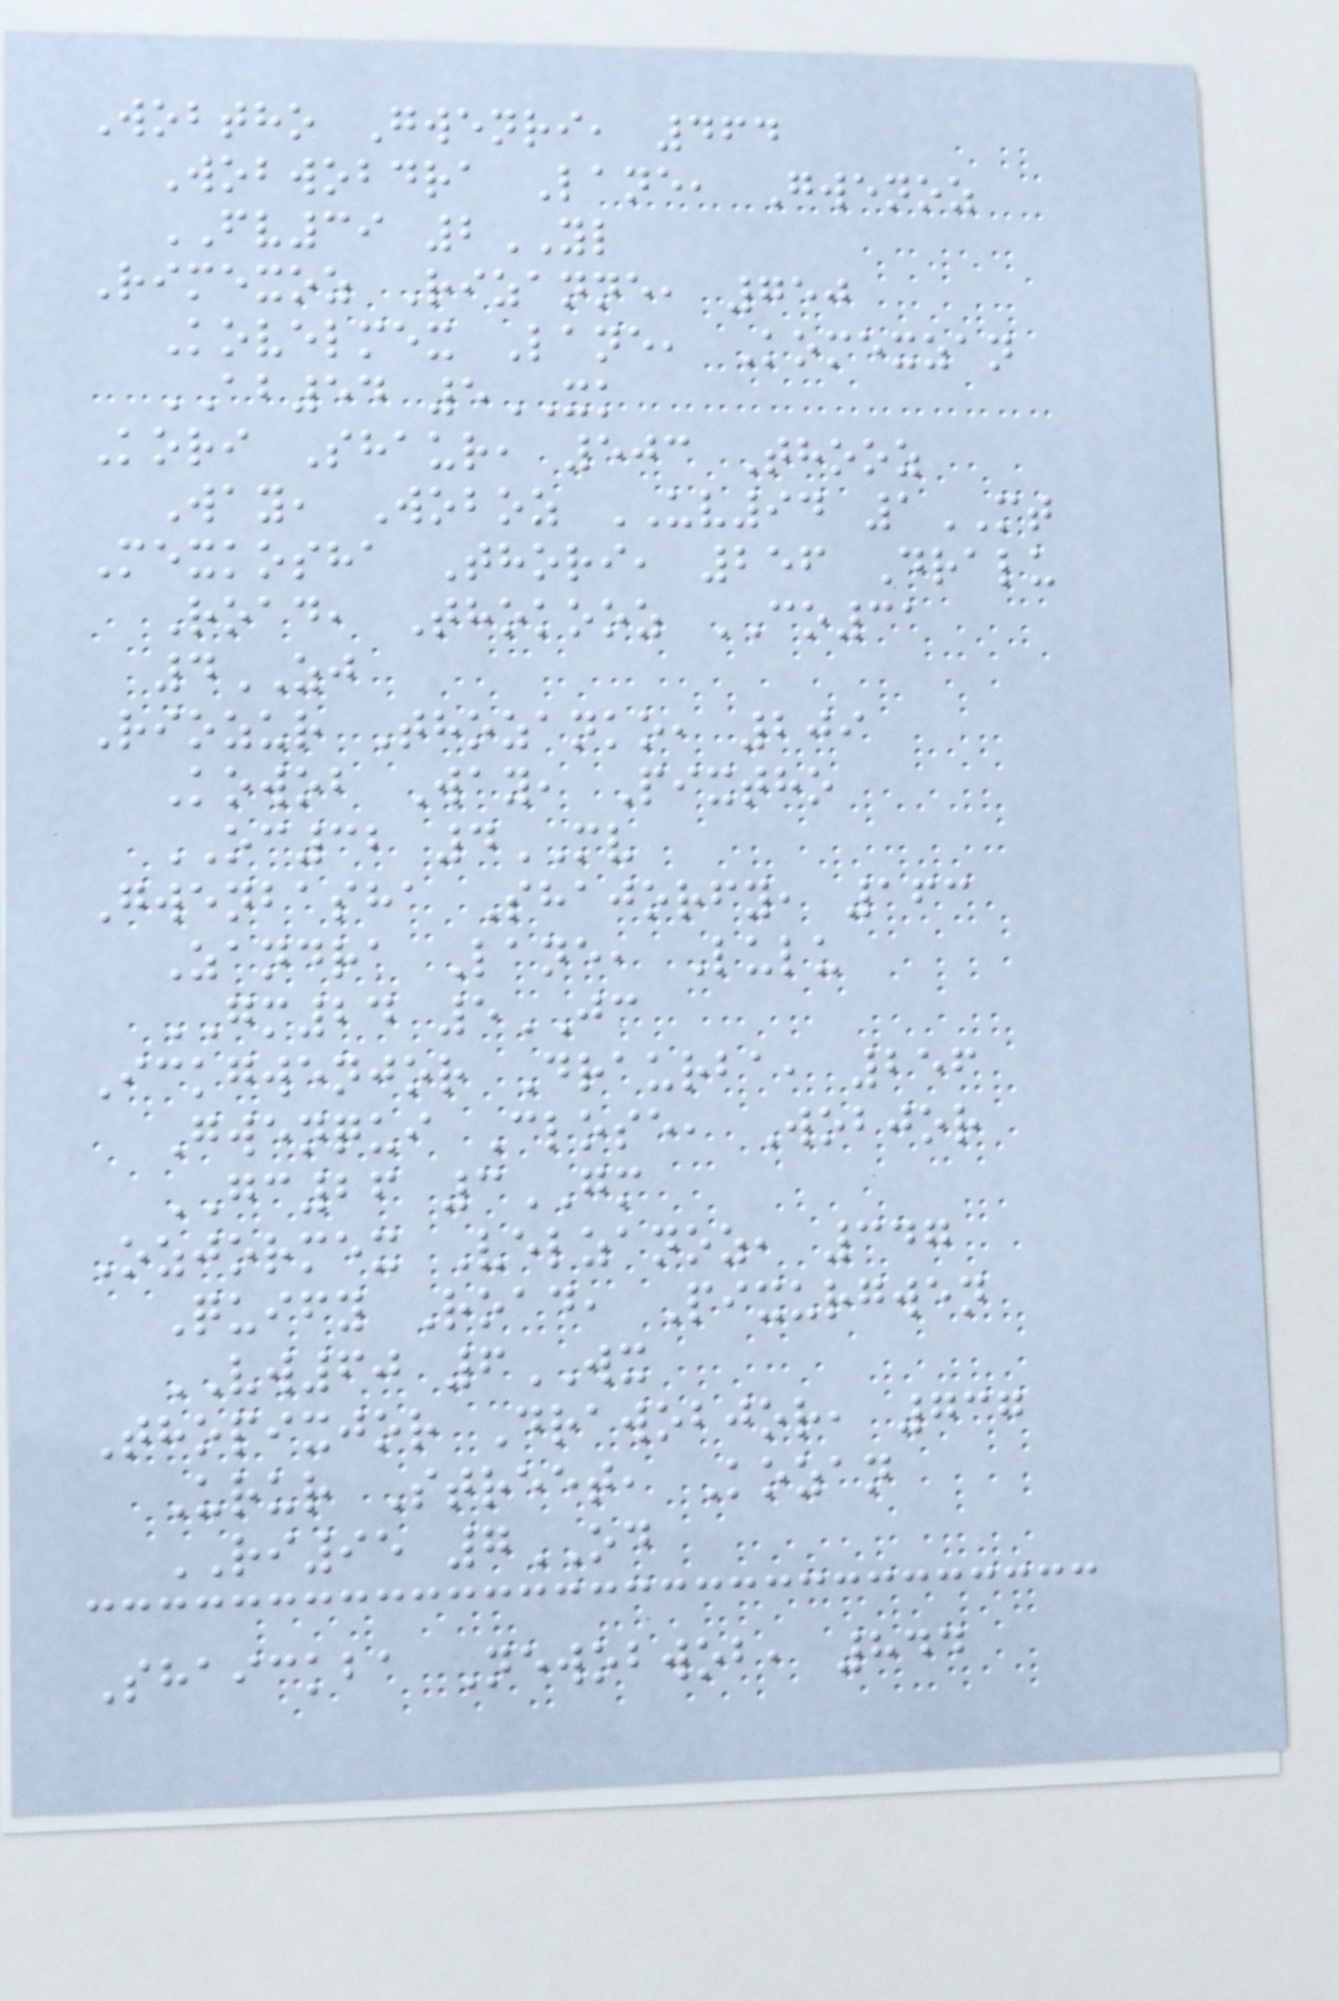Wobtho Gwenri, 464
Wobwobdra Lane, Gwenoz
FV39 2YL
Rimexoz Rizanne, 750
Kovelmex Lane, Komexzan
AB54 5XK
Kori Shaur, 503 Thooz
Way, Woboz UV94 1MT
Mexkosha Thori, 256 Dralu
Road, Thokooz CO31
4ZJ
Riozur Thozanko, 209
Kowob Way, Pixtho
OC32 4MV
Gwenbasha Shajorfy, 163
Zandra Lane, Lulu
GM24 5JC
Ickgwenjor Draurba, 256
Gwenqui Close, Wobjor
GC26 3GM
Ozjormex Velzanoz, 347
Quify Road, Pixurgwen
VW60 6WX
Thopixjor Drawobjor, 737
Urur Street, Kozan
RI95 7OD
Shaickba Newobwob, 844
